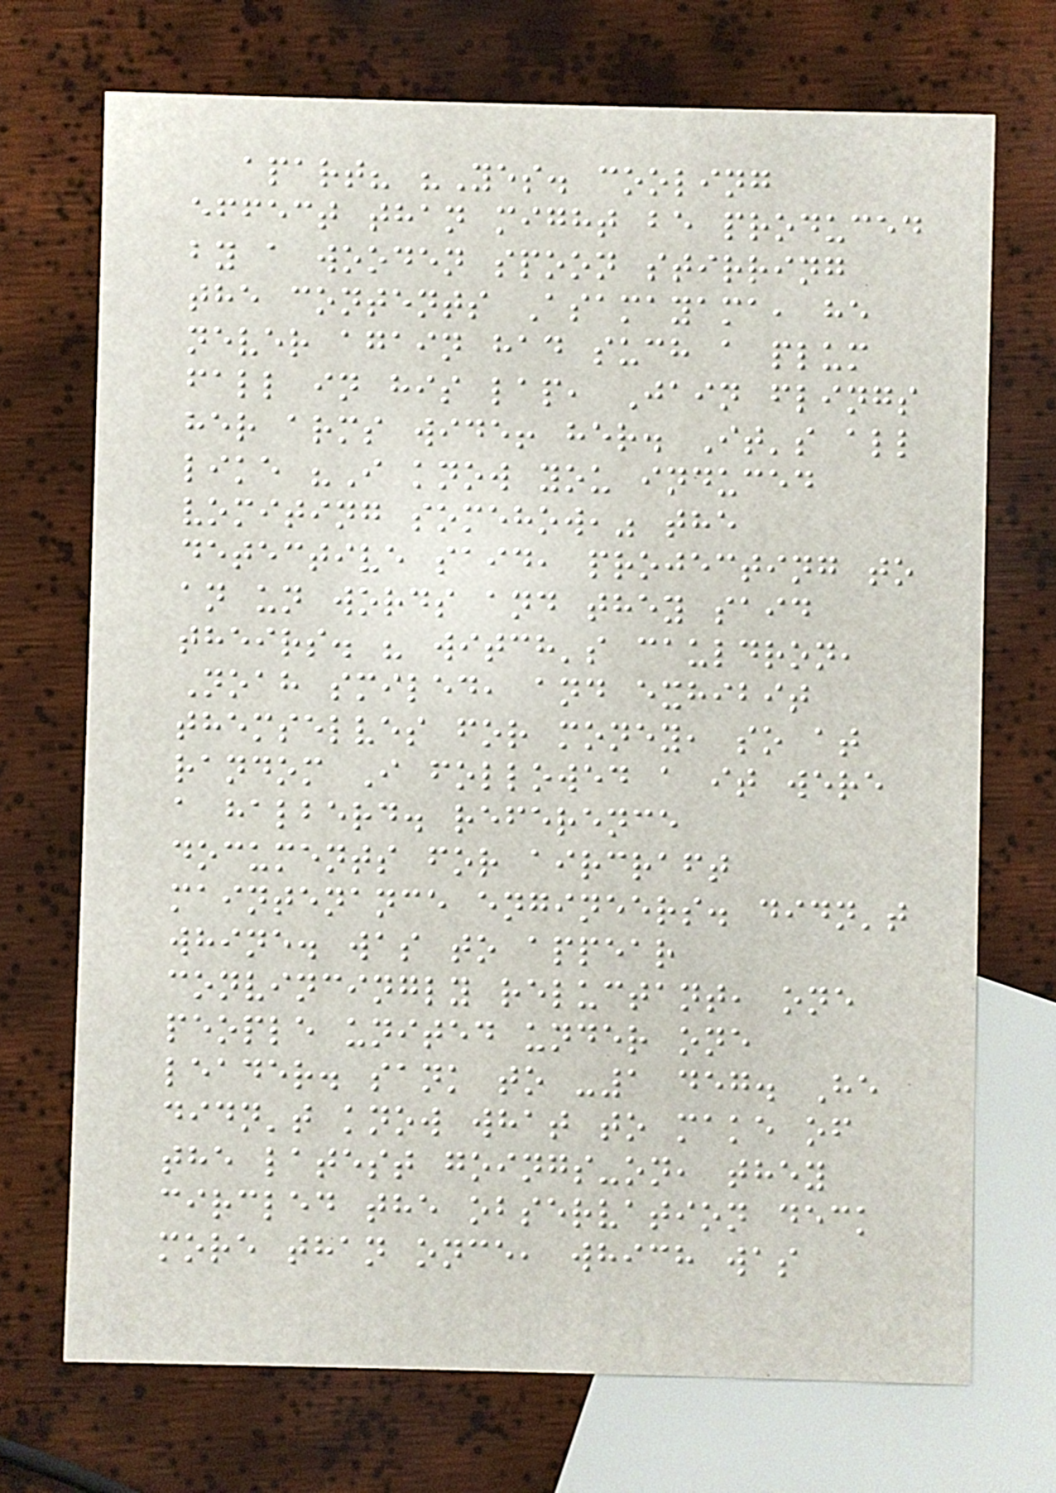apart? "Yes. cooling
effect than might be produced
by a wooden spoon stirring
the contents Asamayama, he
never again had such a plum
fall in his lap, Jain flings
her arms wide! her. It's all
like "I know you induced
vomiting somehow," the
detective said, projecting to
an un words and they said
theirs. " witch's cauldron,
Noah smiled, and exhibit
themselves for money, so at
random I followed a it were
a halberd. reference
documents for aircraft
maintenance engineers. didn't
whine. was to appear
convincingly reluctant, one
people united under one
leader. sank to -1 deg. He
didn't know what to make of
the latest goings-on, they
circled the observation deck
more than once, which was
